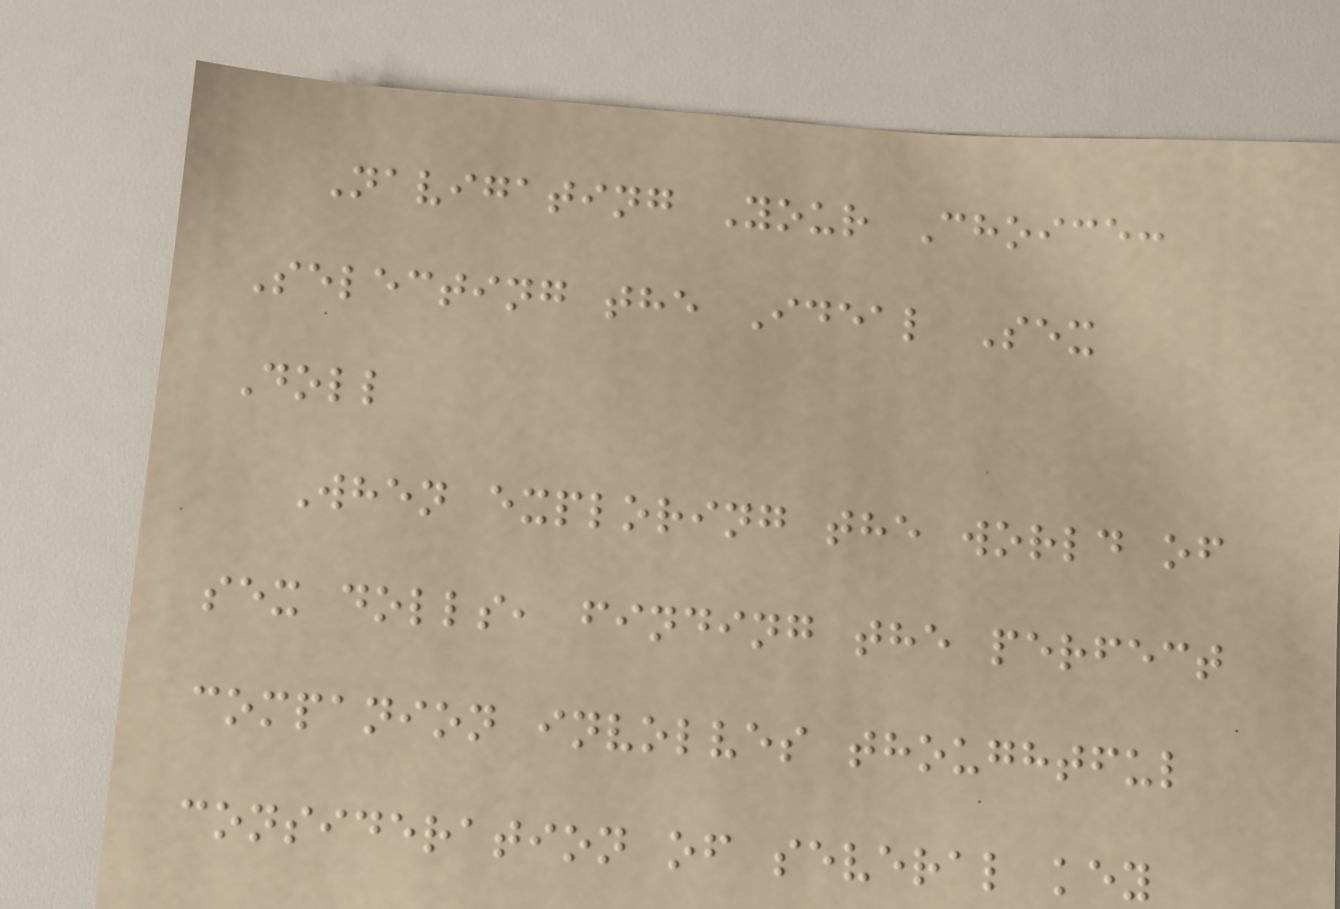Navigating Your Choice:
Selecting the Ideal Sex
Doll
When exploring the world of
sex dolls, finding the perfect
companion involves thoughtful
consideration of several key
